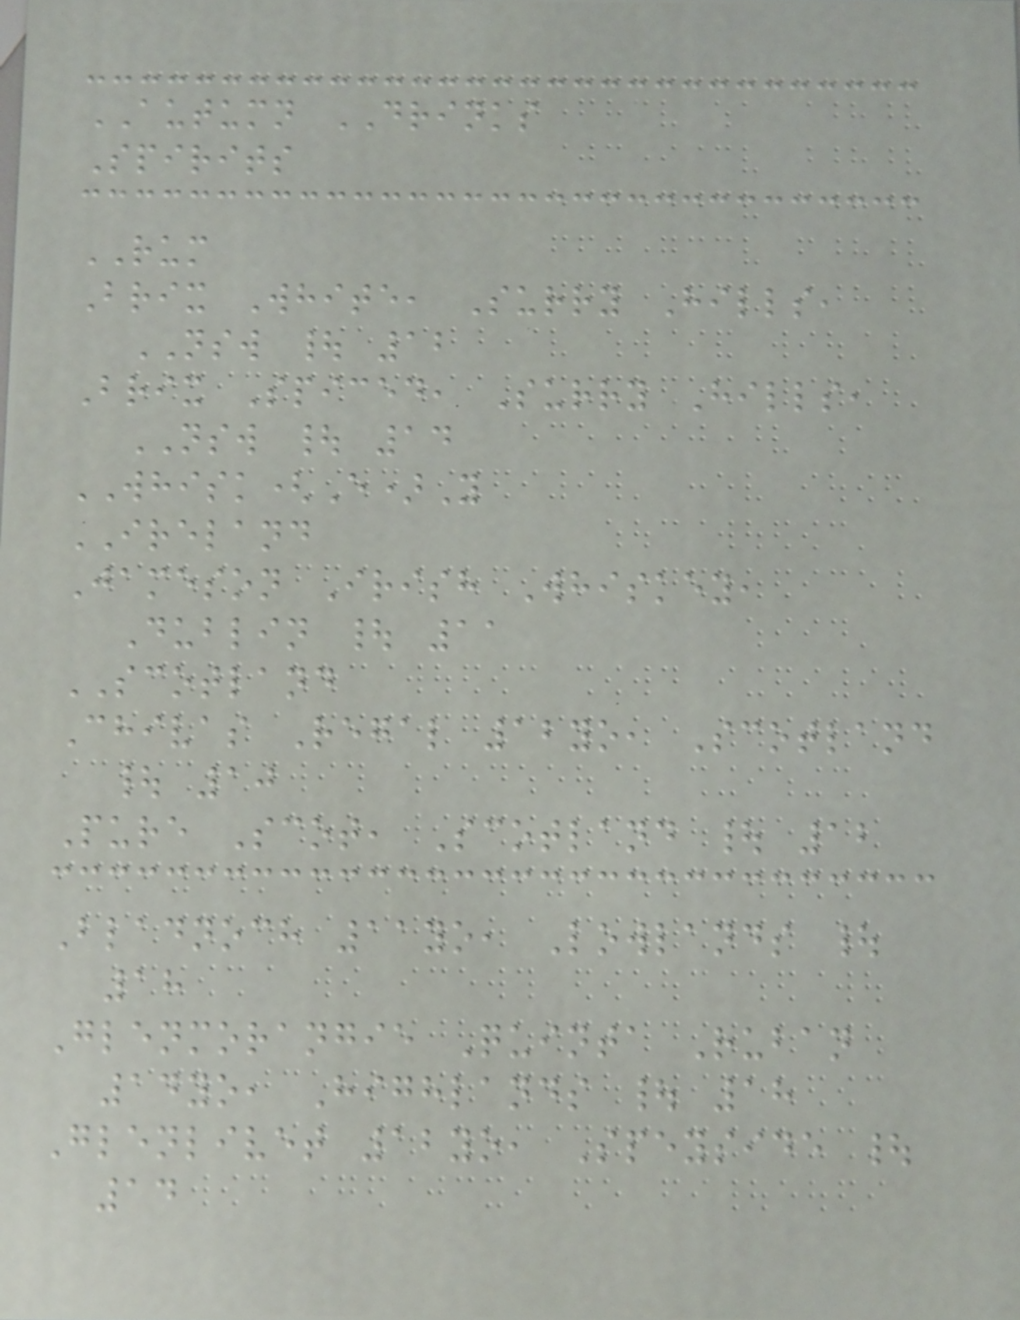AUTUMN DRINKS
Spirits
RUM
Brix White, Surry Hills,
NSW | 12
Brix Spiced, Surry Hills,
NSW | 14
WHISK(E)Y
IRELAND
Jameson Irish Whiskey,
Dublin | 11
SCOTLAND
Chivas Regal 12yo, Scotland
| 10
Pure Scot, Scotland | 12
Bladnoch 11yo, Lowlands |
18
Glenmorangie Quinta Ruban
14yo, Highlands | 18
Glenlivet 12yo, Speyside |
14
